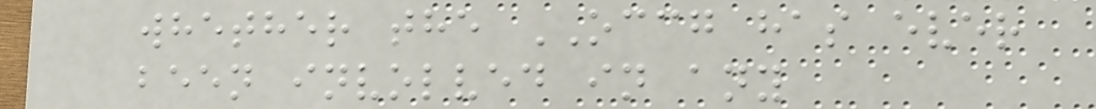whether the OCCG has ever
been involved in any
